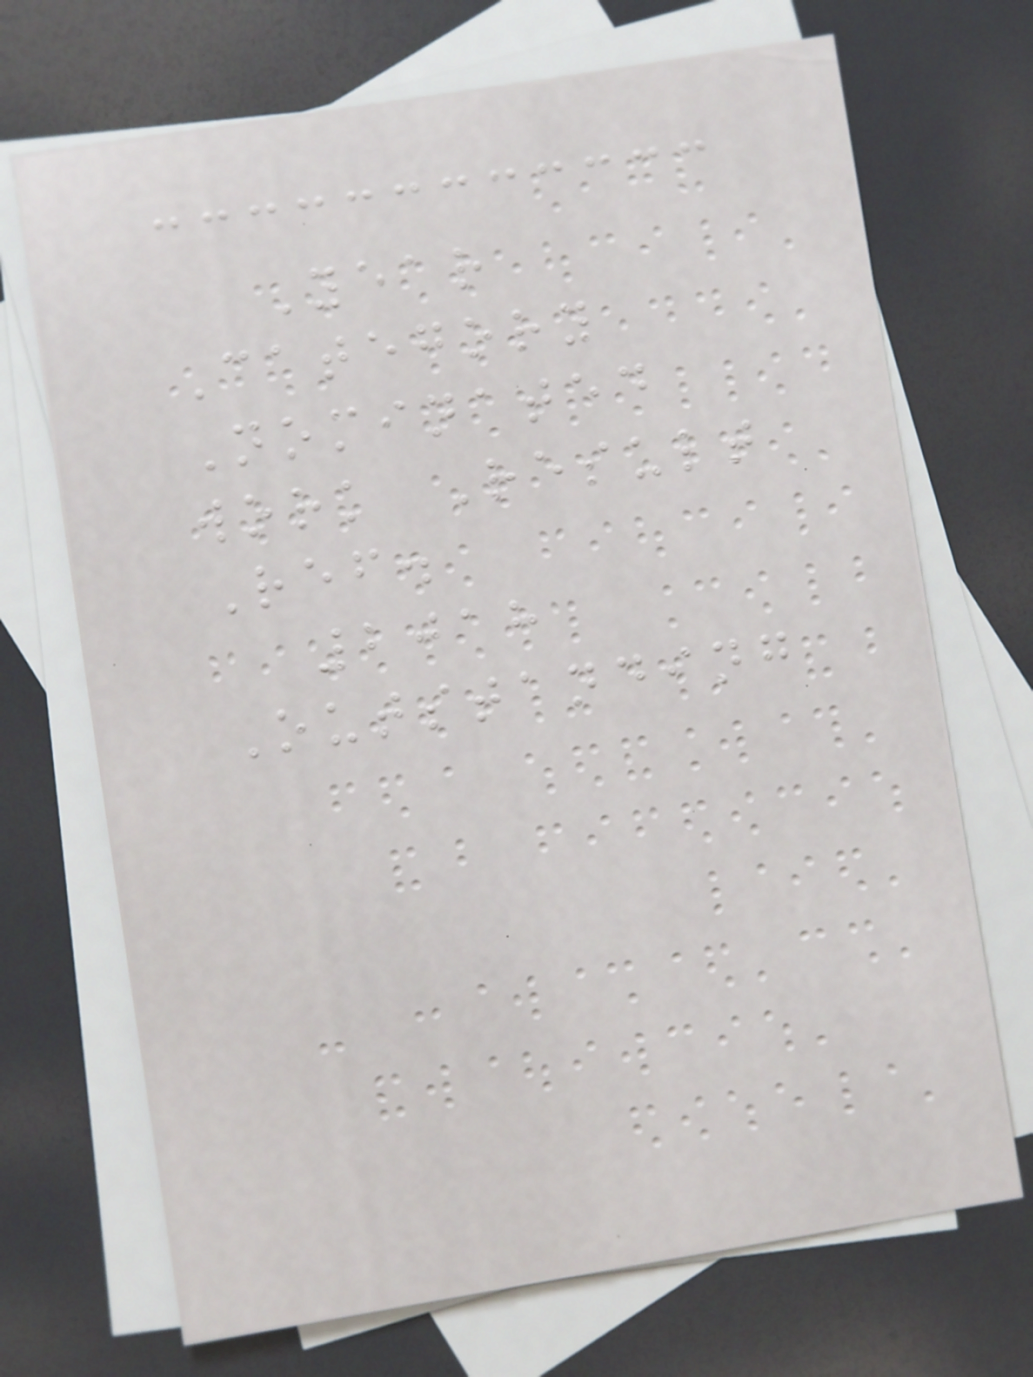Year
Category
Nominated
work Result
Ref.
2018
Outstanding
